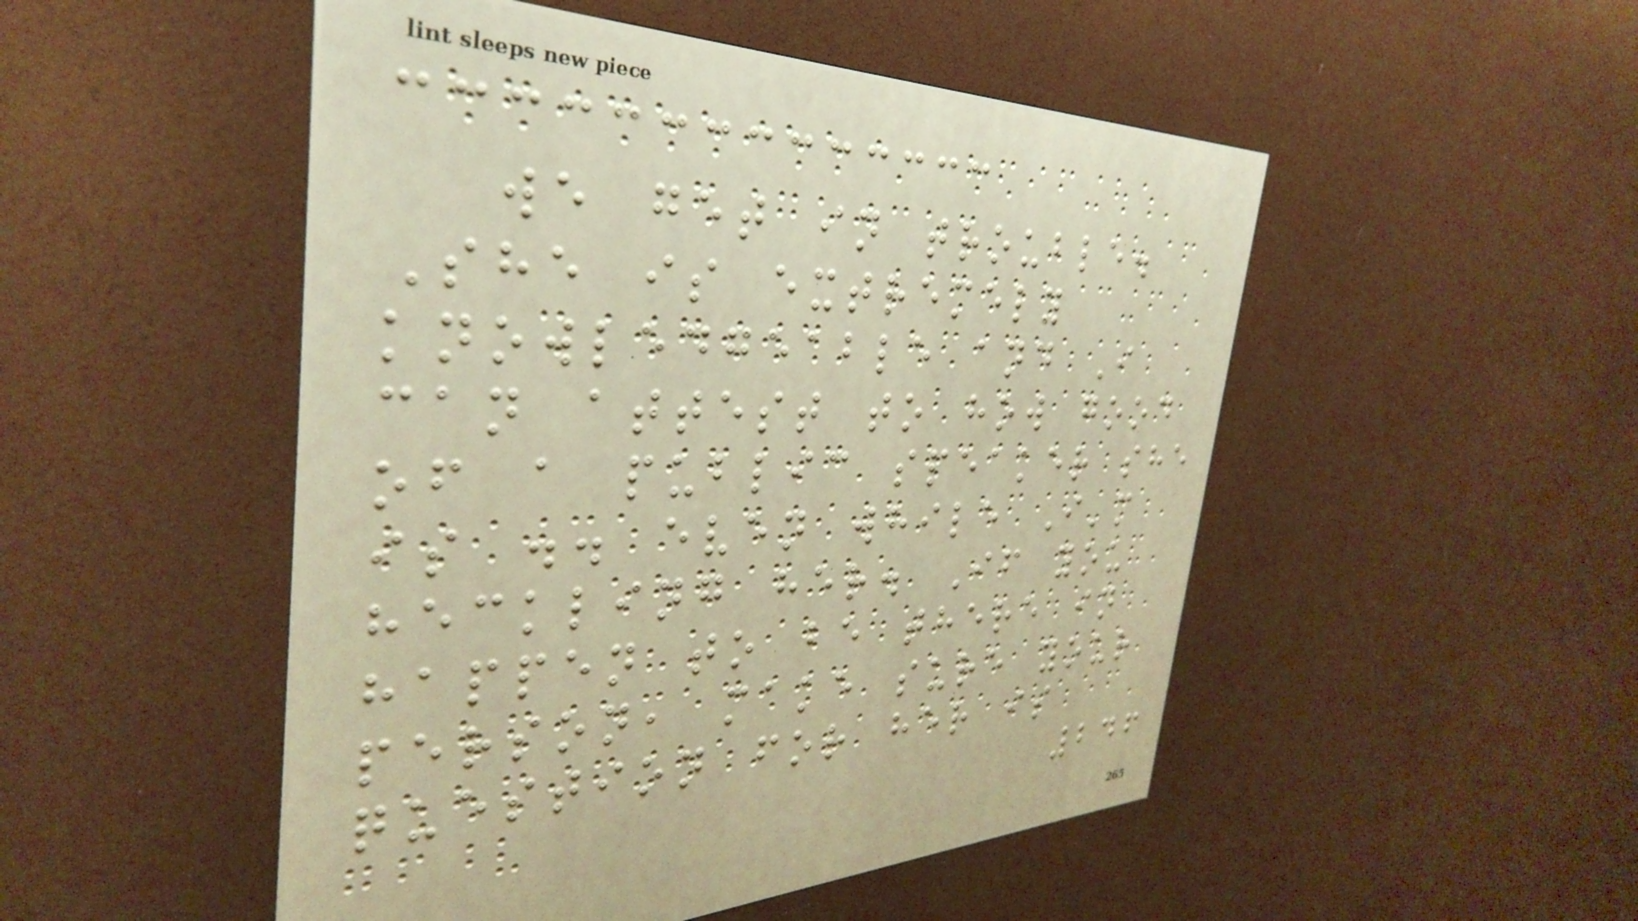we get in trouble.
She is extremely
knowledgeable and I
can attest to how good
of a public speaker she
is .. even while I'm
heckling her. If you
happen to be there in
person, make sure your
question for her is
246
